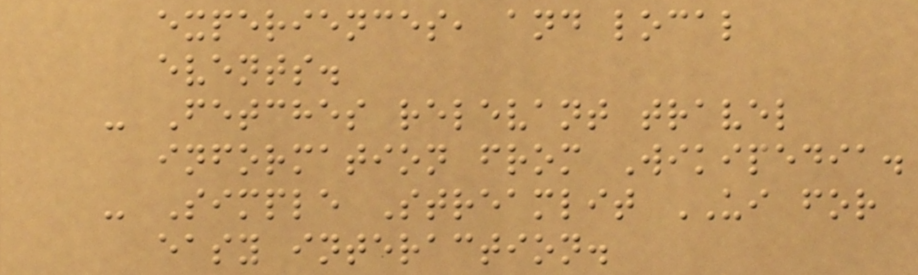experiences, and local
events.
- Fetches relevant travel
information from Wikipedia.
- Simple Streamlit UI for
easy interaction.
